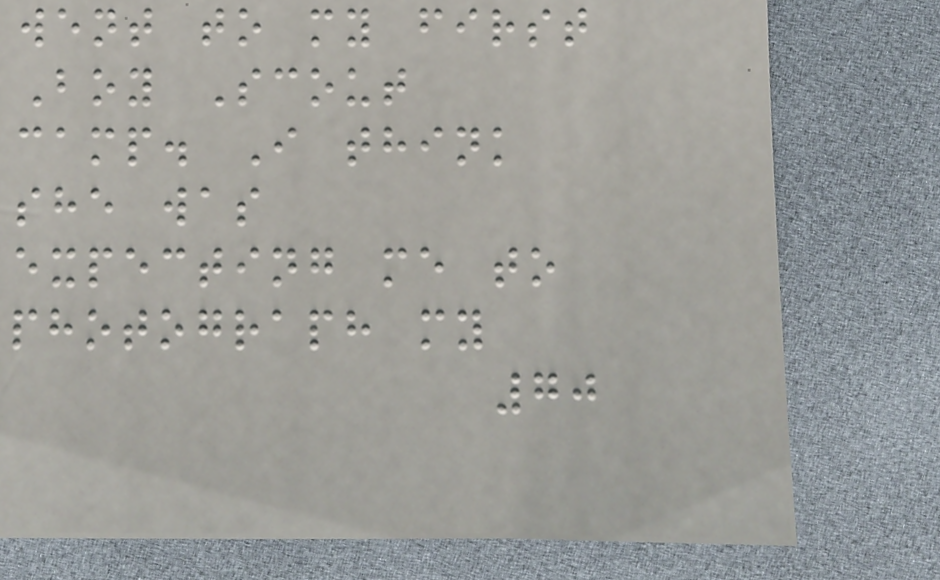went to my first
Boy Scout
camp. I think
she was
expecting me to
photograph my
70
